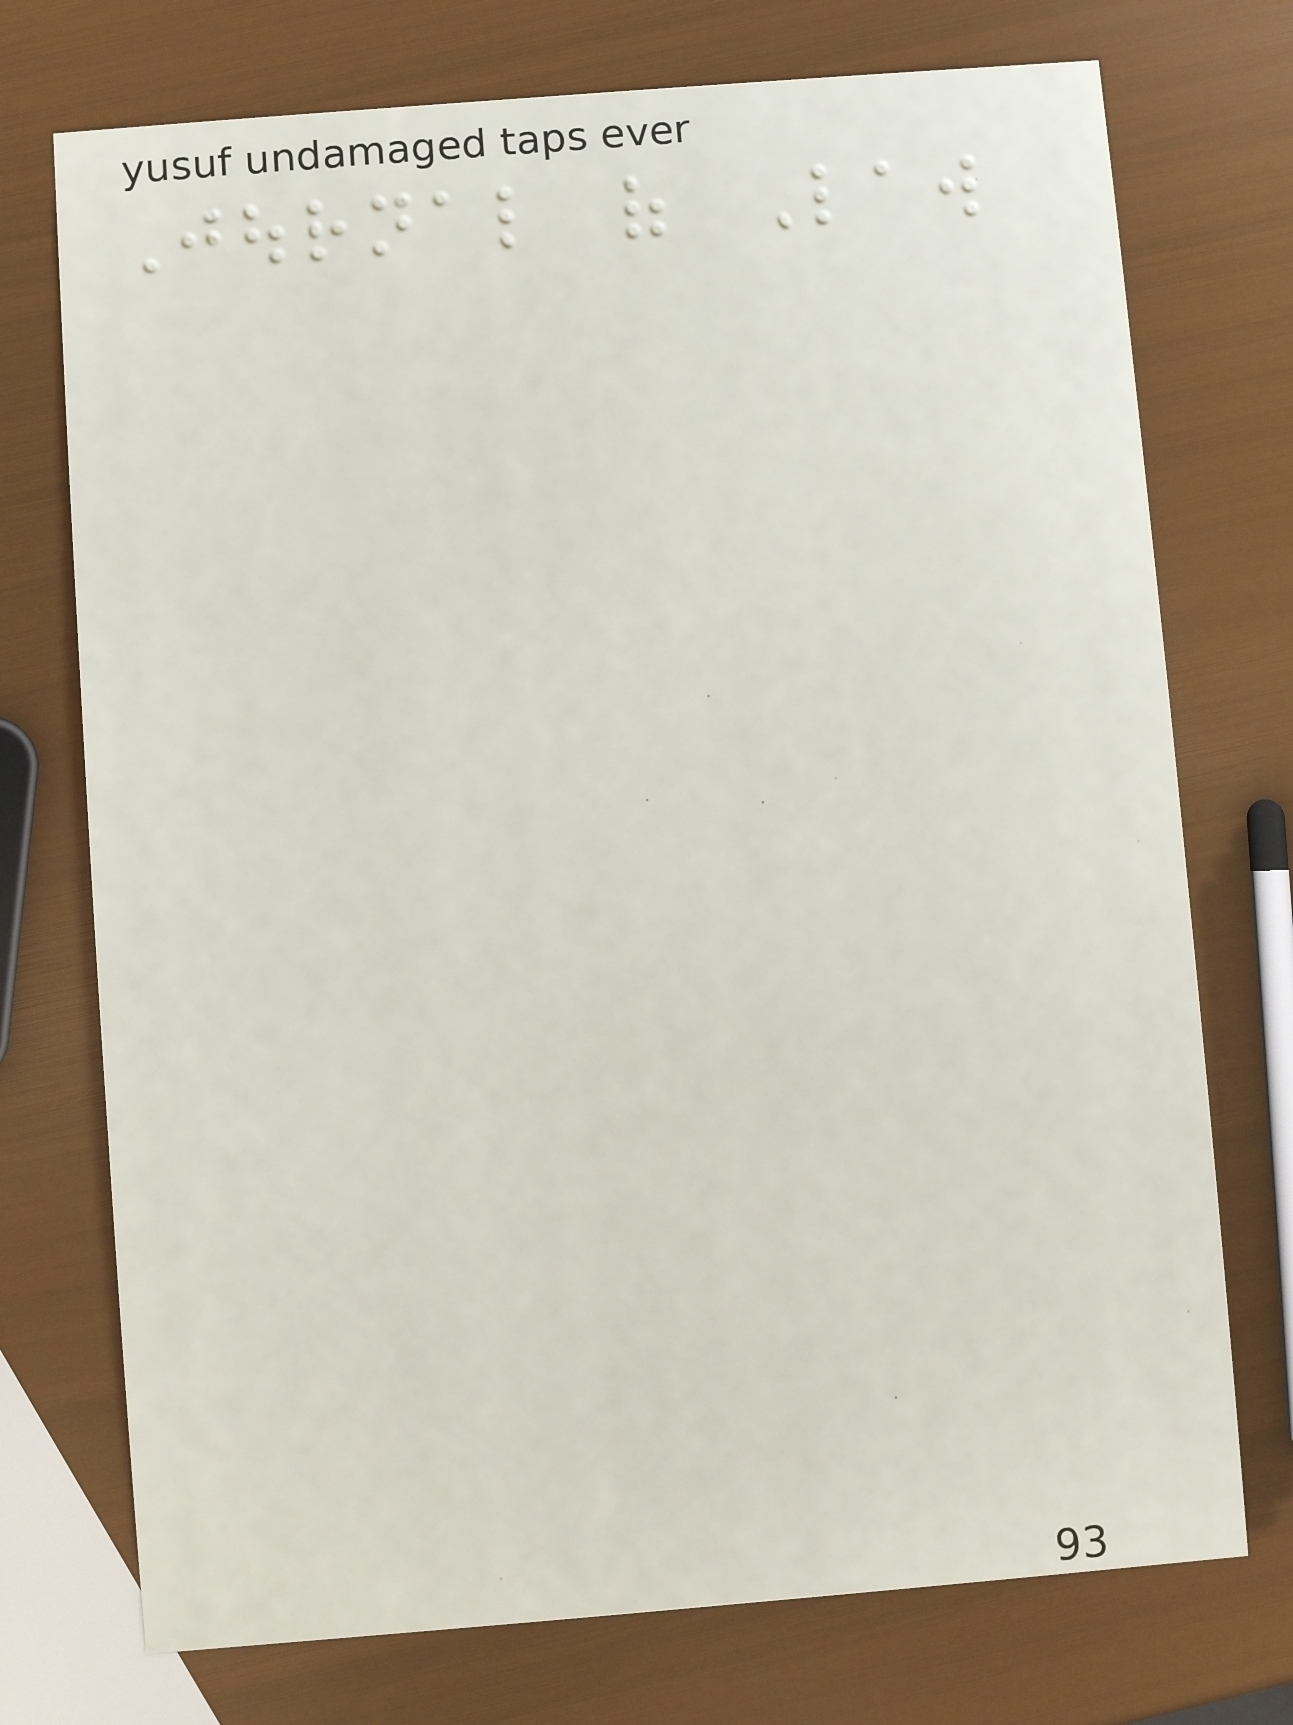Journal of Law
